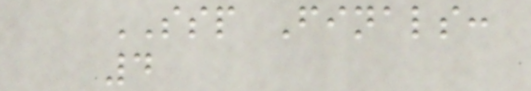SSP Finals:
4
